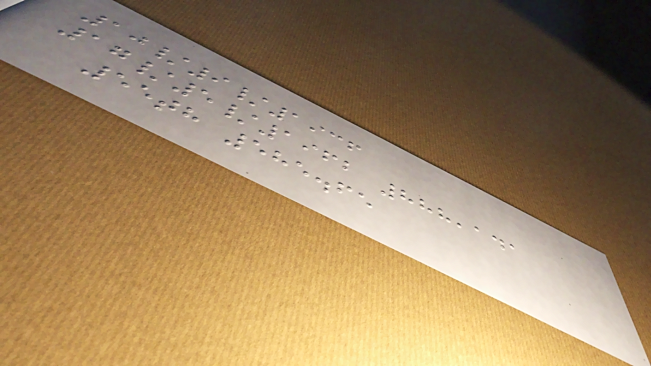10/9/1936
17/5/1962 888,141
55th 585.65
